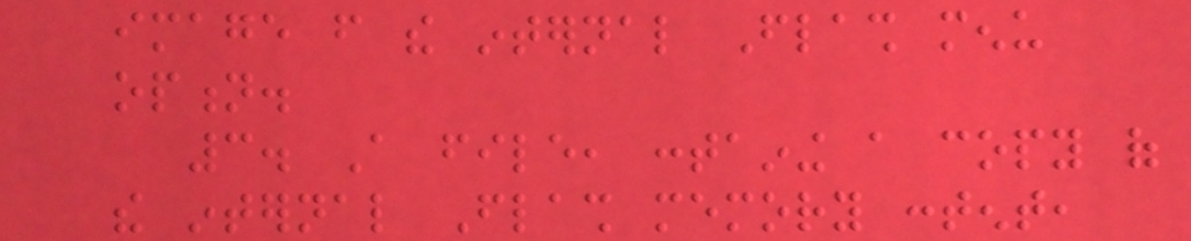image from the internal Flash menu
option.
3. A file, containing a copy of
the internal Flash memory content,
